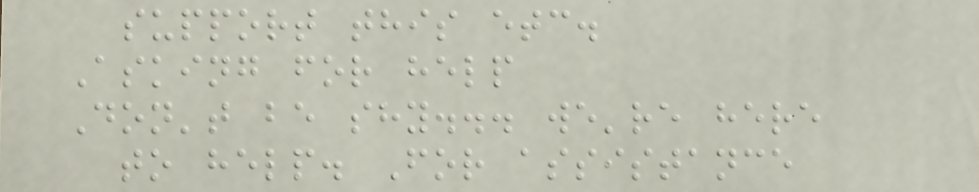support this etc.
Asking for help
Don't be shy... we're here
to help. For assistance
